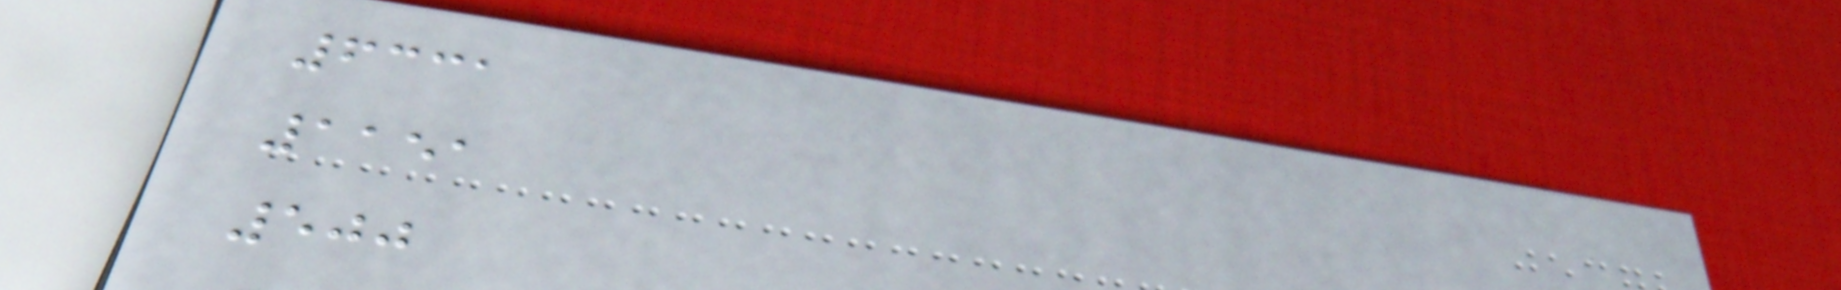6331
1151
500
